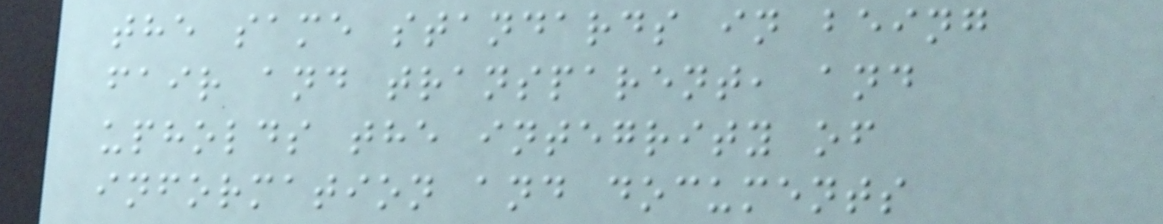the same standards in being
fair and transparent, and
upholds the integrity of
information and documents
